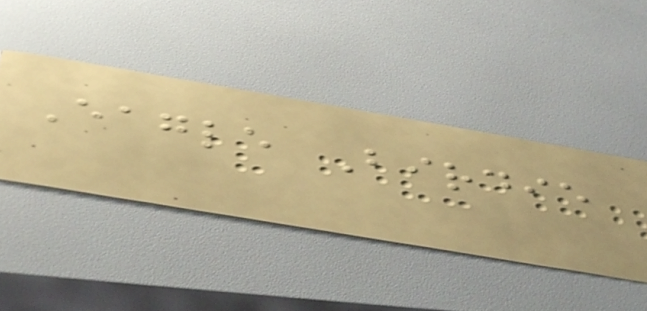Eagle Birdie
